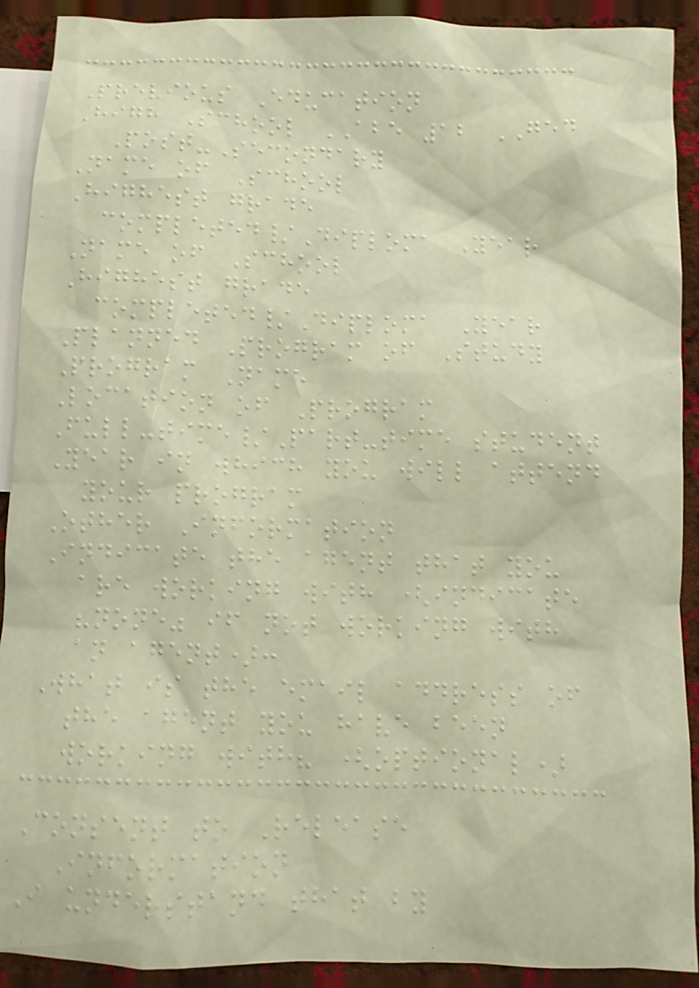Previous Education
High School ABE 12 GED
Post-Secondary
Name of School
Highest grade
completed/Diploma Year
Name of School
Highest grade
completed/Diploma Year
Planned Program of Study
Program Name
Location of Program
Full-time/Part-time student
Year in which you will attend
your program
Other Information
Indicate the agent that you
are working with (indicate
"none" if not working with
an agent):
What is the email address of
the agent you have been
working with? (optional)
Consent to Release
Information
I understand that by
